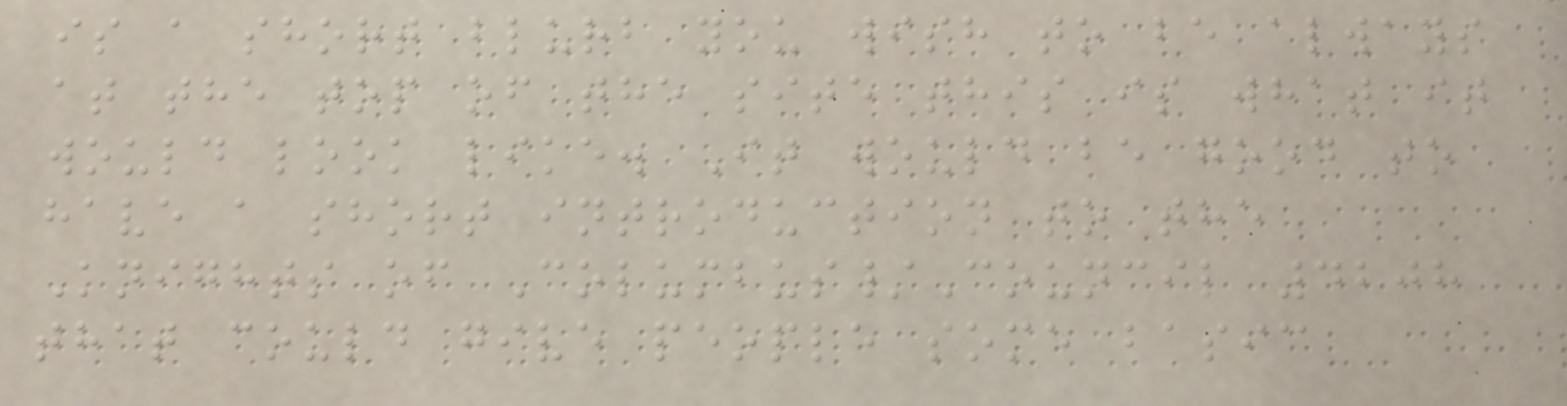is a short blurb you wish to be always
at the top of the site this is what it
would look like. It would be good to
have a short introduction to the
Knights of Columbus/Council 4208
that could give people some basic
